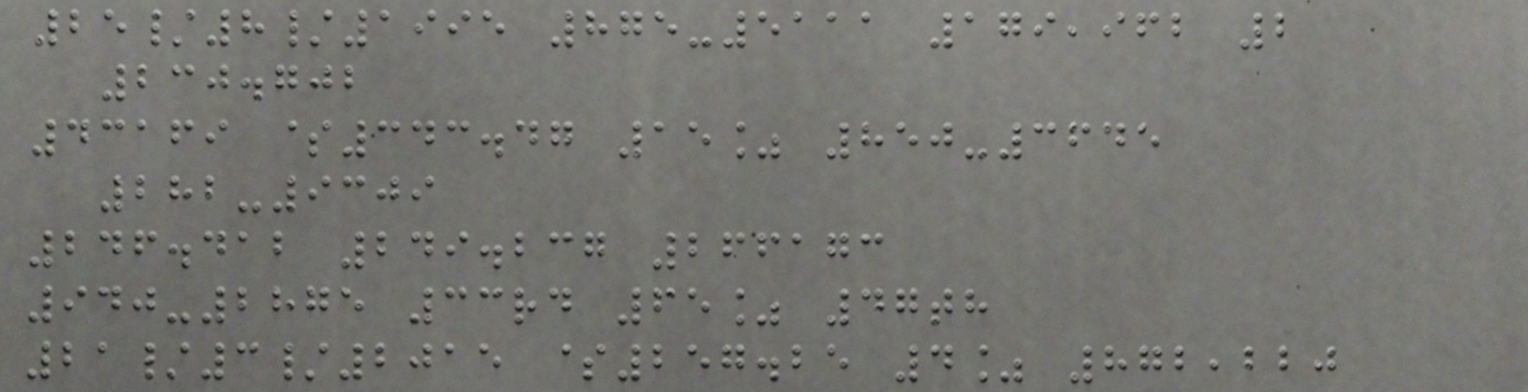25/8/1995 875-5111 179,962 2
230.702
43169 $343.47 15% 850-3645
282-9309
246.412 249.237 266173
940-2875 33rd 65% 47th
21/3/2015 $257.25 4% 872,220
